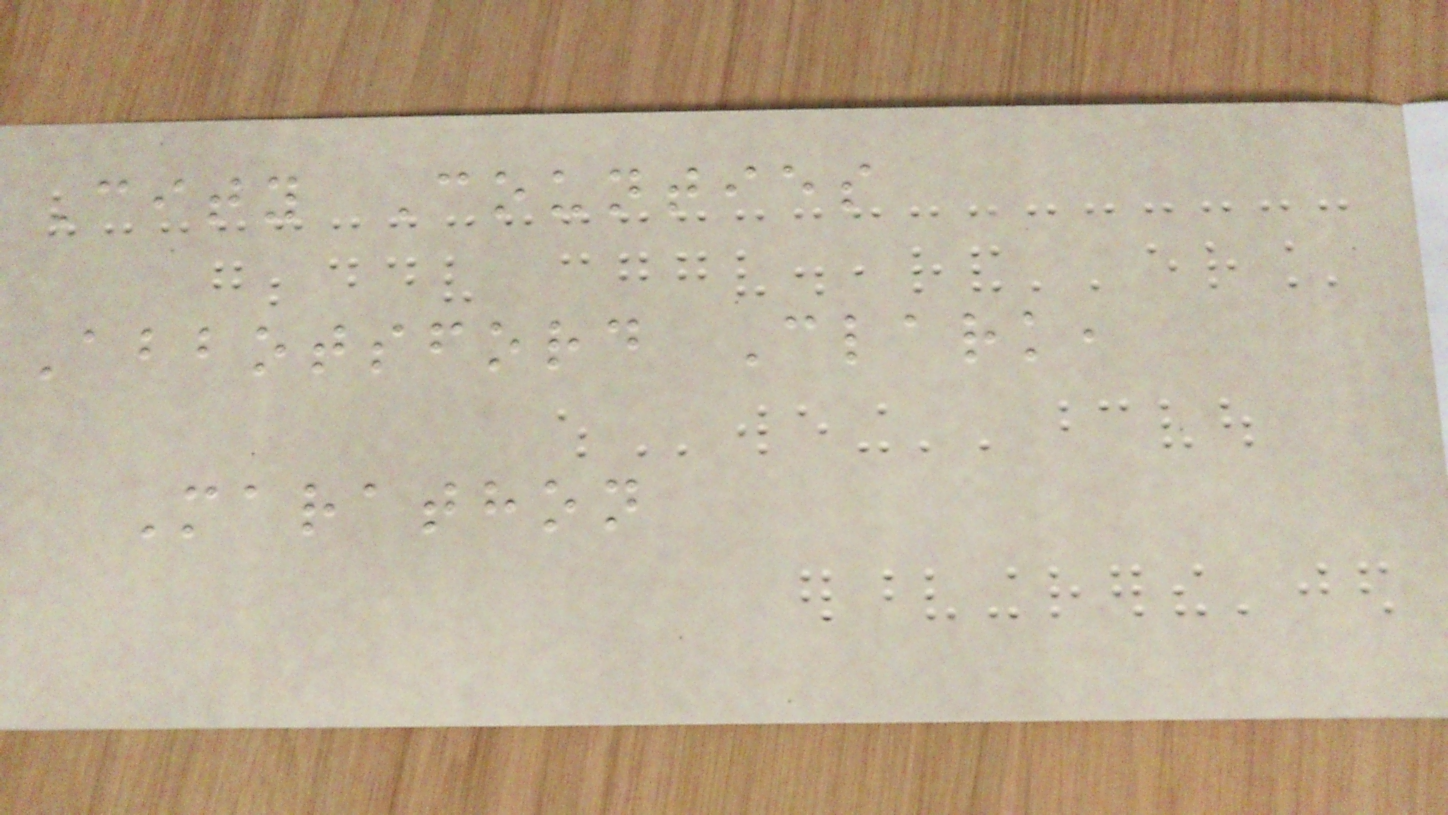City Counties
Abbotsford Clark,
Marathon
